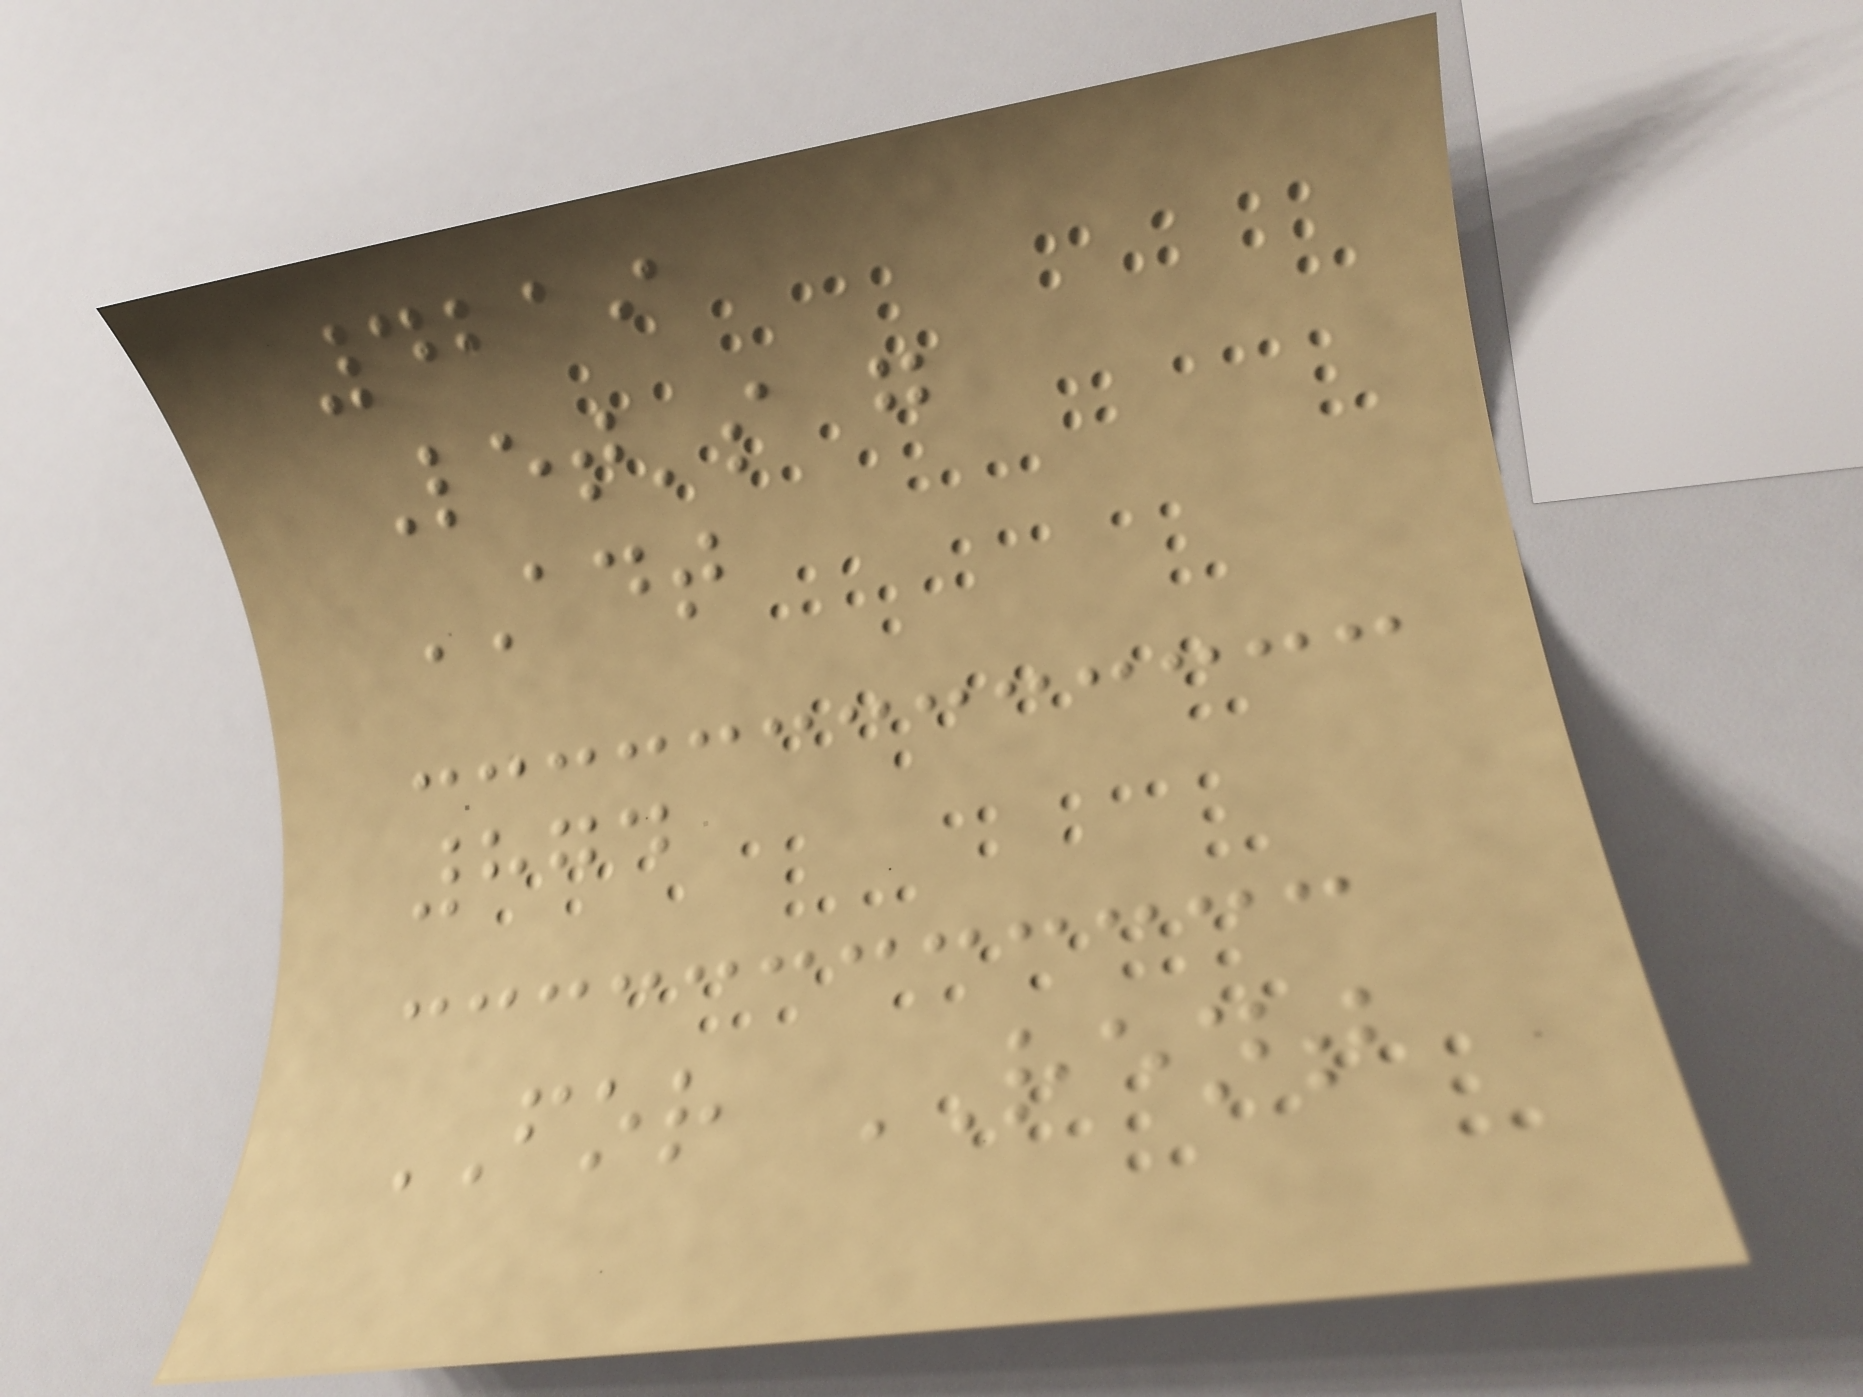4219
Let's g
ADT
874
FOR RENT
